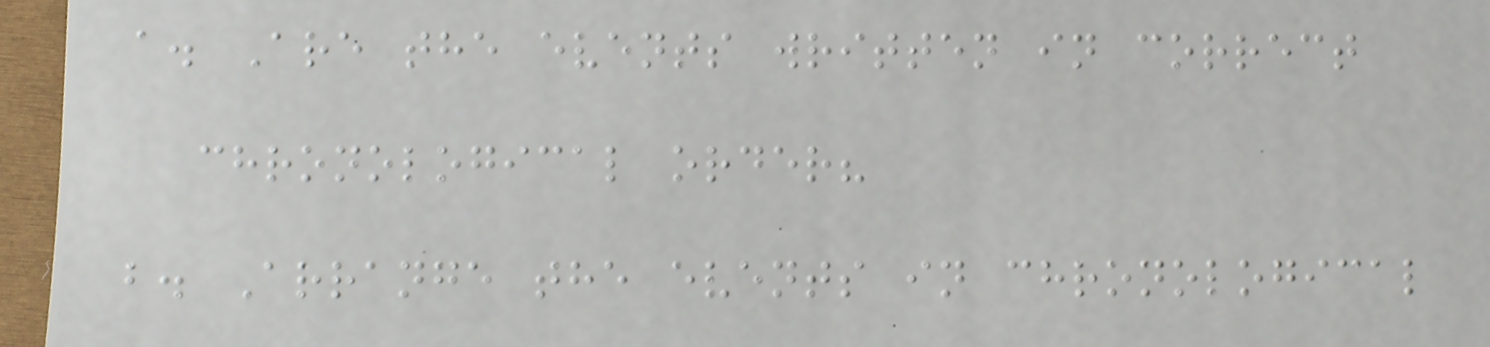a. Are the events written in correct
chronological order?
b. Arrange the events in chronological
